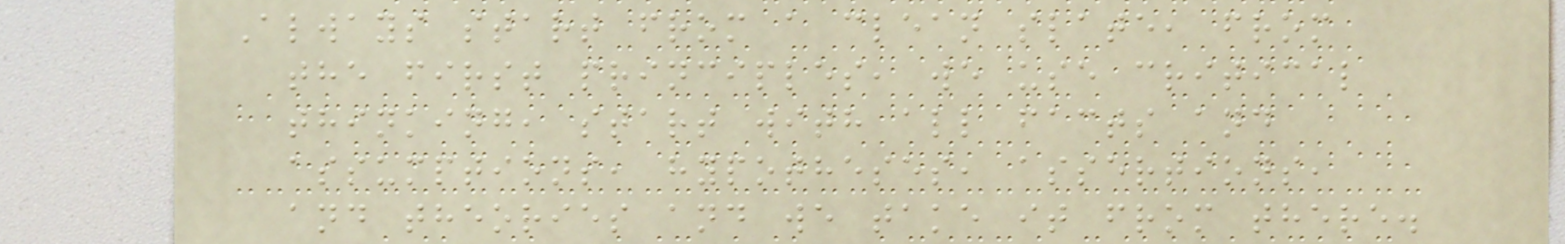Always start from a clean slate, from
the first principles, we use critical
thinking, start with all facts and
assumptions, hypotheses, assertions,
and theories and we take it from there.
